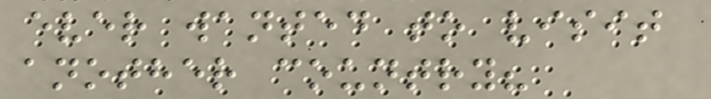ever wanted to visit
another country?
